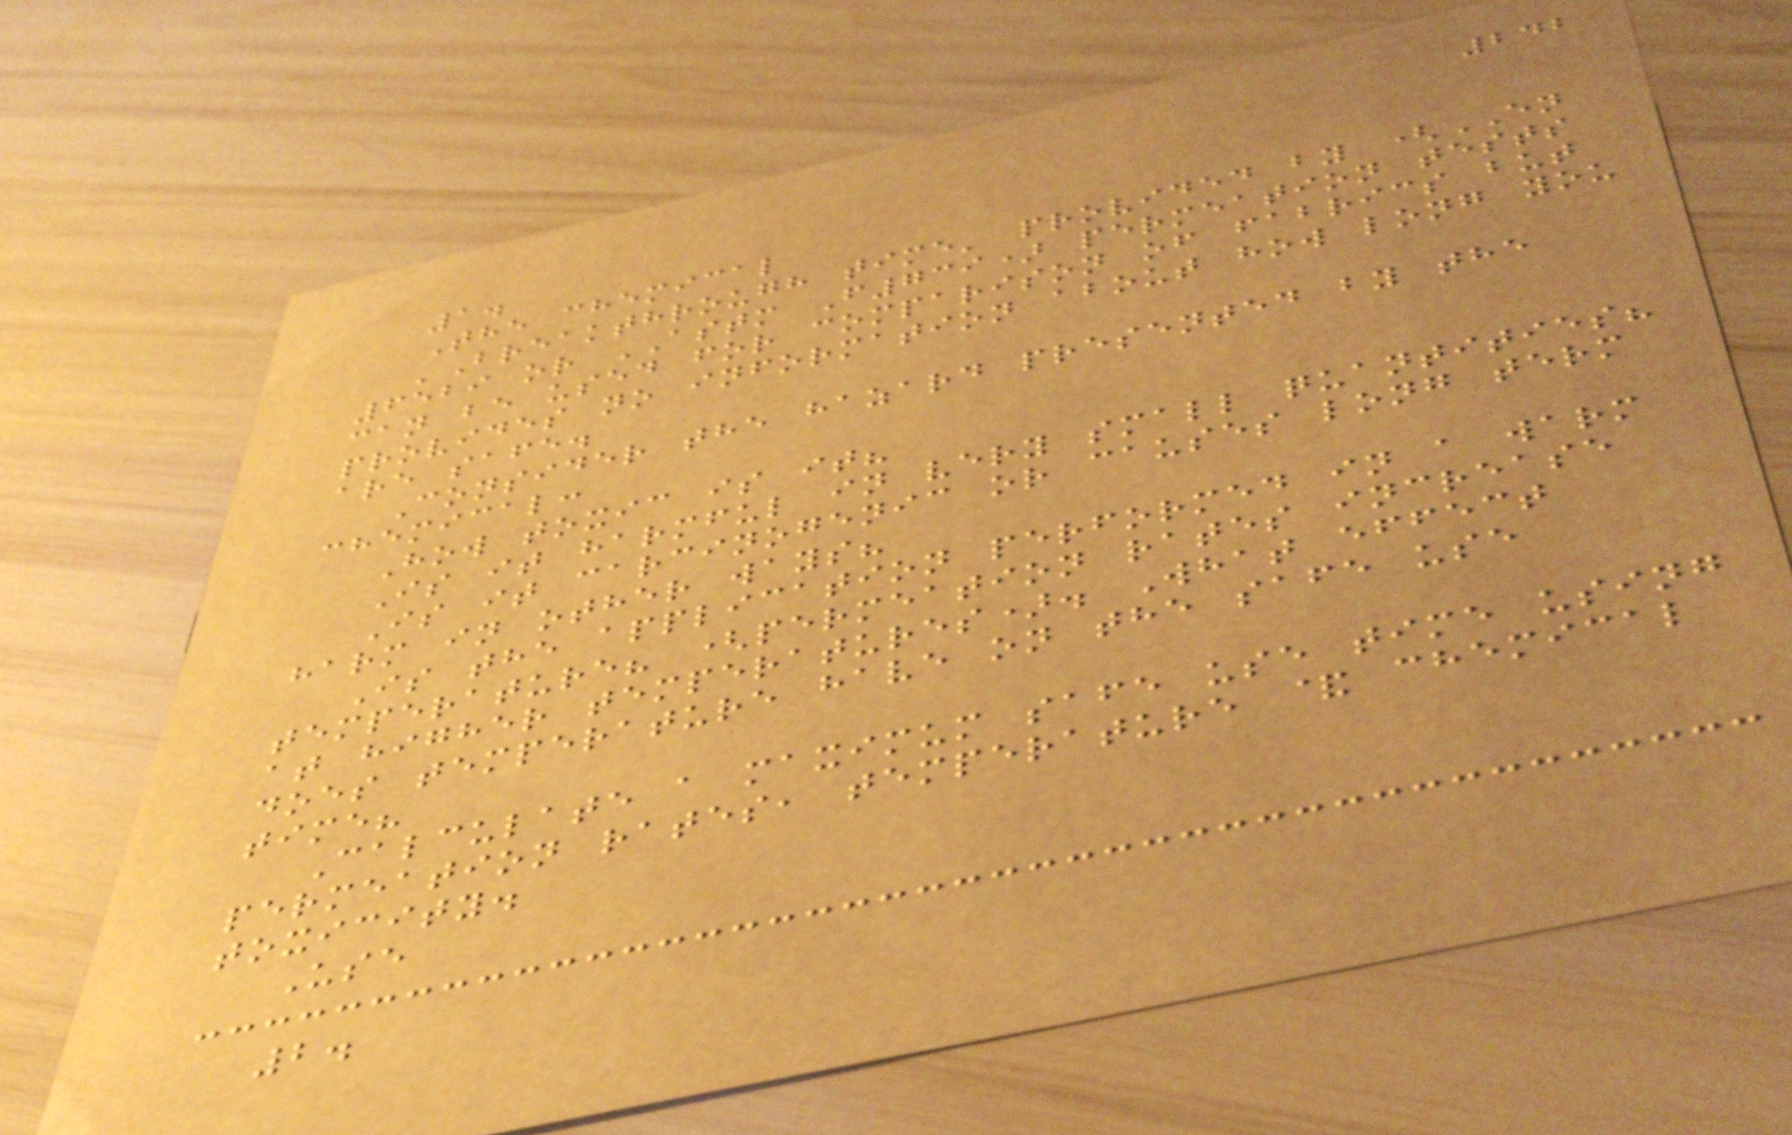242
1.
The chemical
'Breakthrough time' provided by (EN
6529 or ASTM F739) permeation tests
can be used for comparison of fabrics but
provides no information about how long you
are safe.
Consider the hazard presented by the
chemical:
How toxic is it?
Is it harmful in very small quantities?
Is it carcinogenic or causes long term
harm in other ways?
Is the application performed in a warm
temperature? (permeation rates increase
at higher temperatures). What effect
does temperature have on the safe use
time?
Calculate a maximum safe use time using
permeation rates, temperature & chemical
toxicity.
Use
2.
